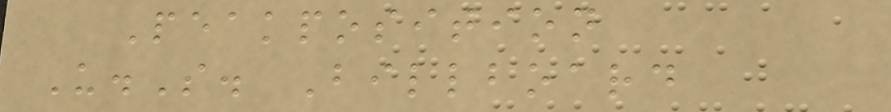Peakposition
U.S. Billboard
